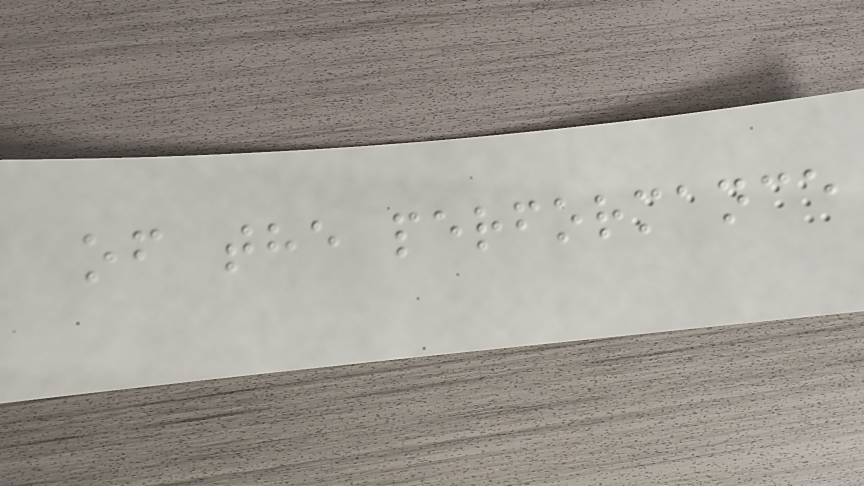of the performance
